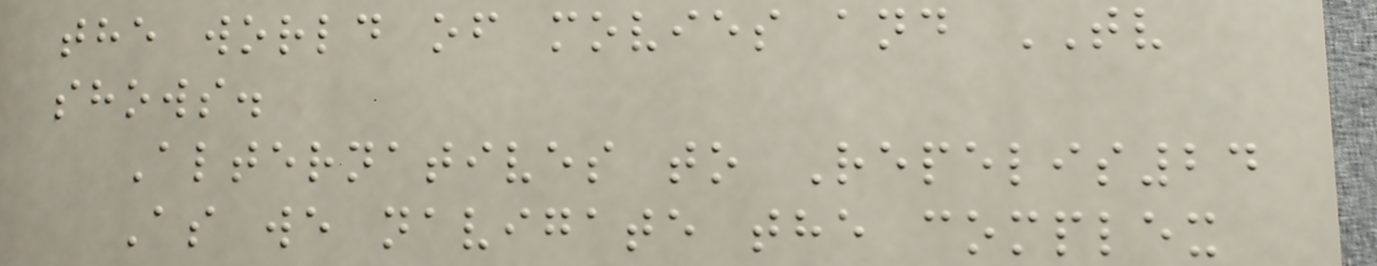the world of movies and TV
shows.
Alternatives to Repelis24
As we navigate the complex
